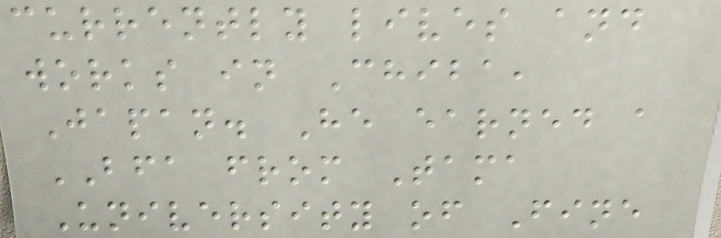currently lives and
works in Chiba,
Japan. He earned a
BFA from Tama
University of Fine
